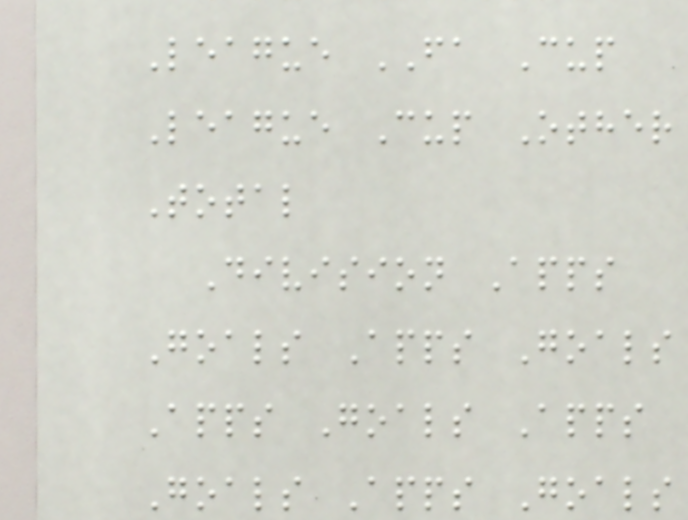League FA Cup
League Cup Other
Total
Division Apps
Goals Apps Goals
Apps Goals Apps
Goals Apps Goals
